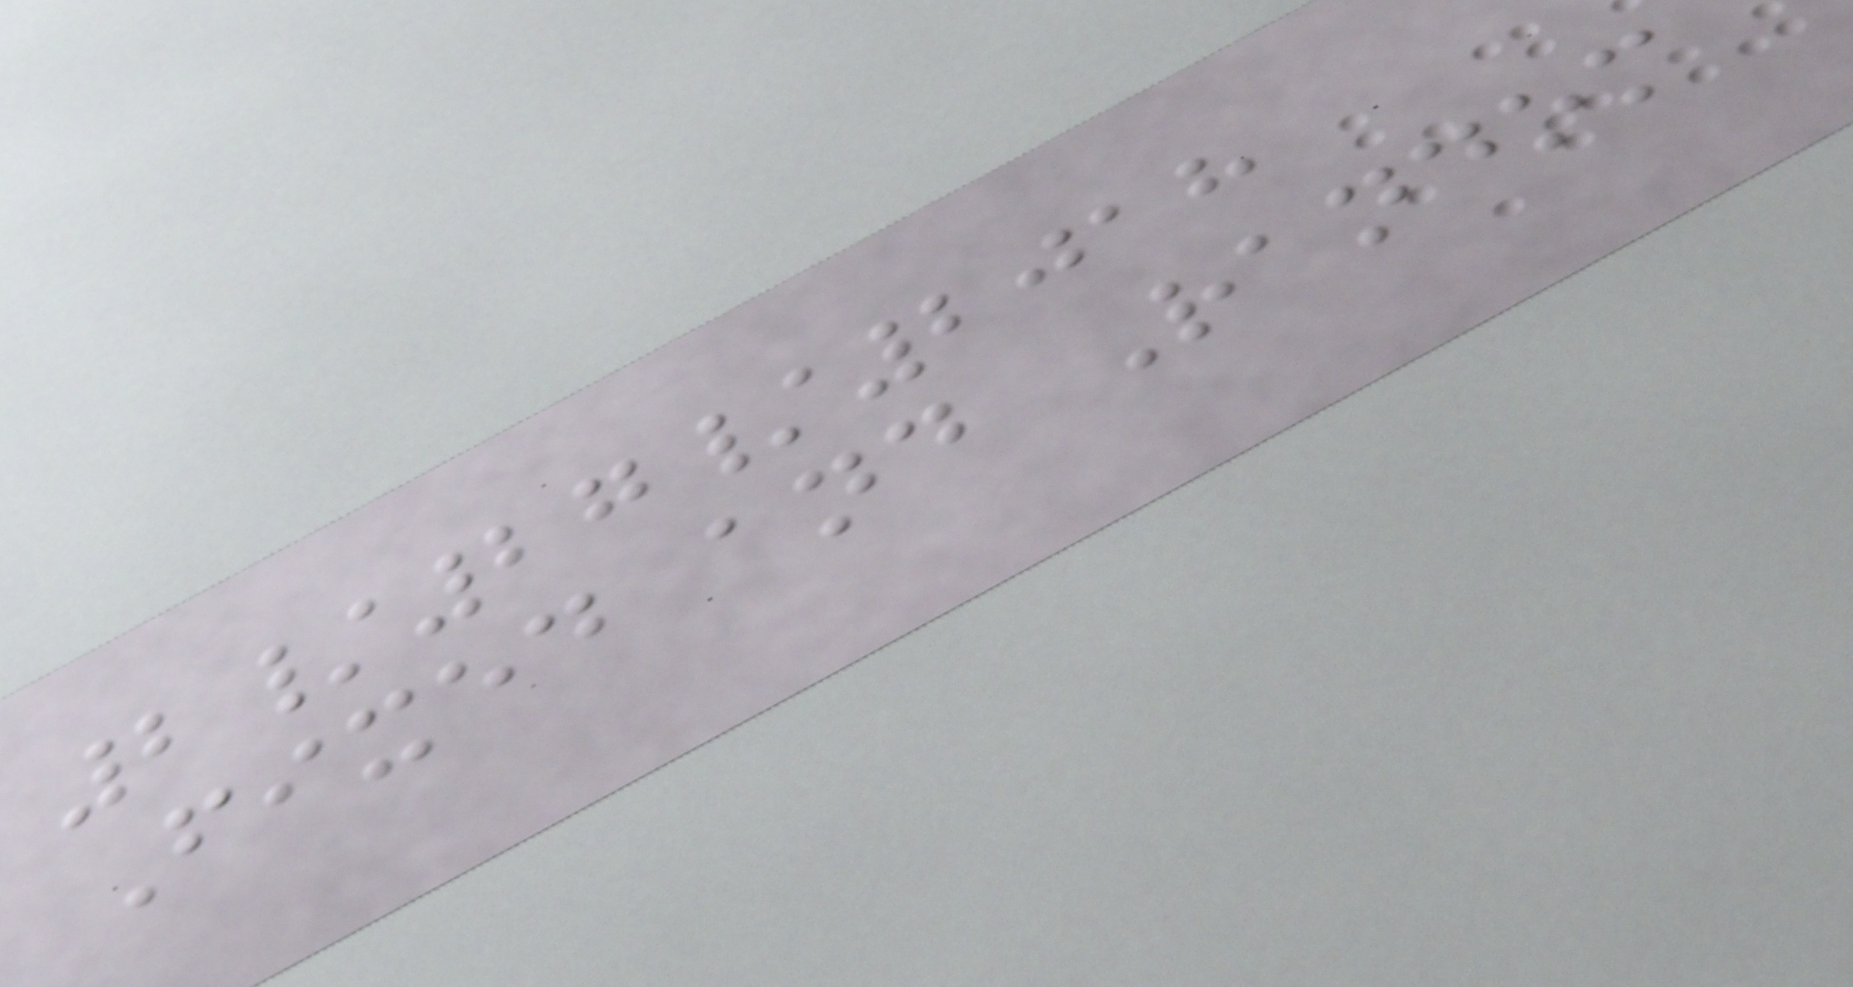2/27/2018
Fixed and Random
